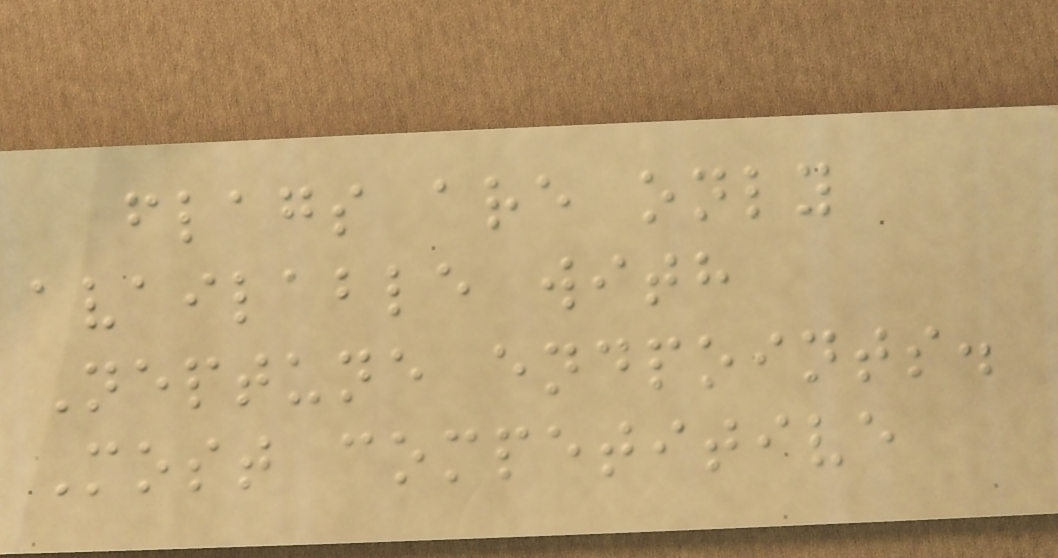flags are only
available with
Neptune endpoints.
Most competitive
